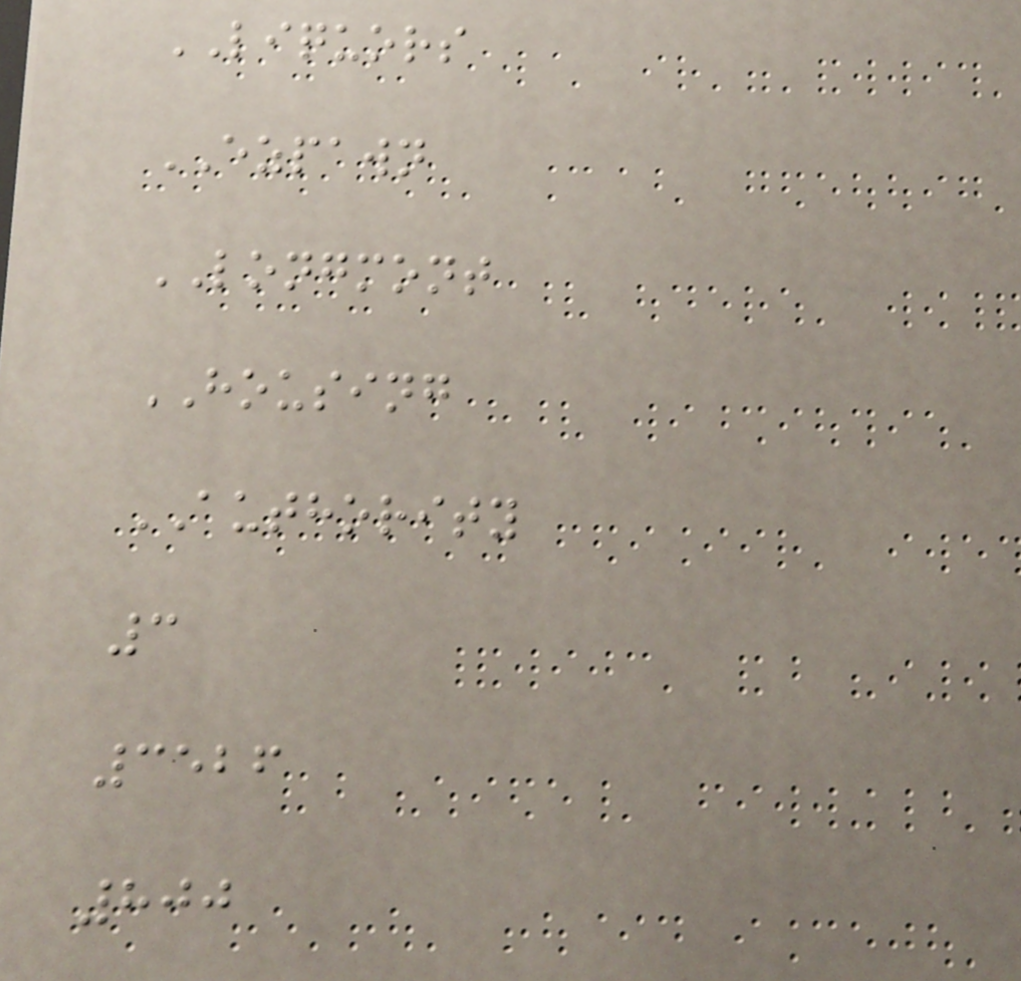LIQUORS
EZPAWN
LONGMONT
HOUSING
AUTHORITY
3
3526
800
